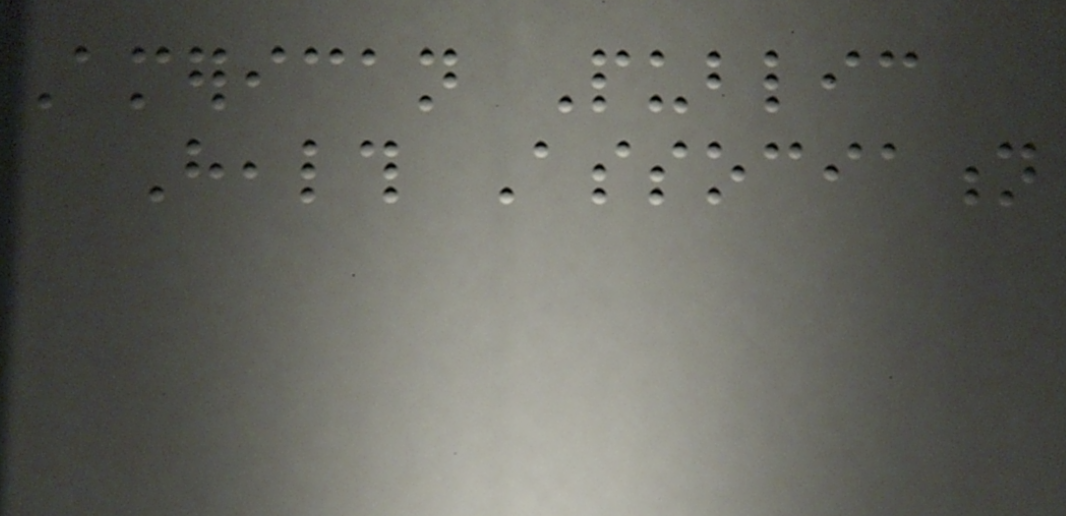American Public
Health Association
